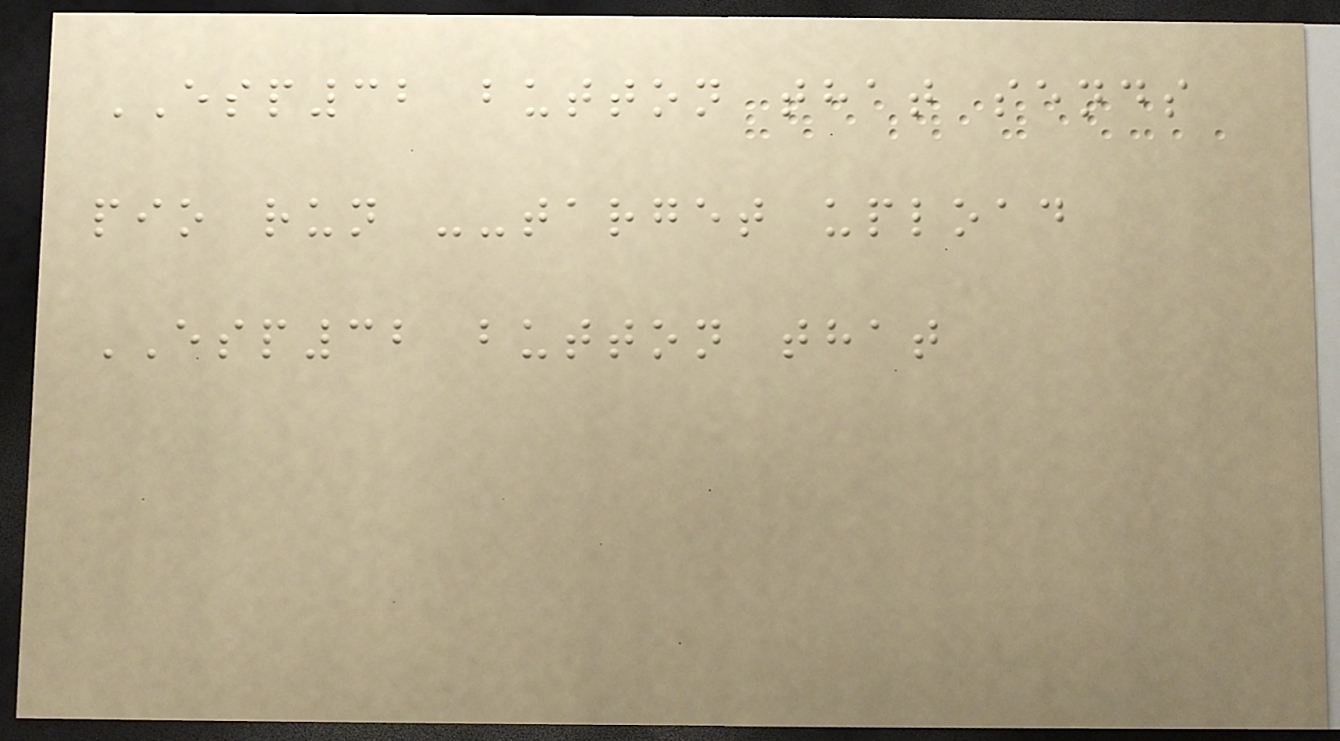ESP32 button that sends
pio run --target upload
ESP32 button that
